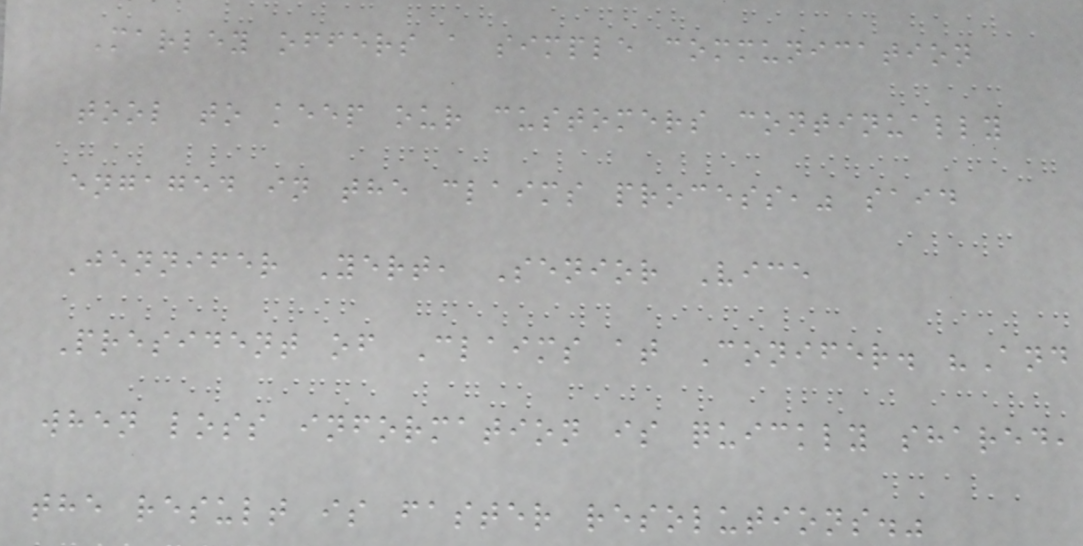Marley offers a simple communication
tool to keep our customers continually
engaged in the claims process," said
Jennifer Yert, Senior Vice
President of Claims at Conifer. "And
when loss information is quickly shared,
the result is faster resolutions."
